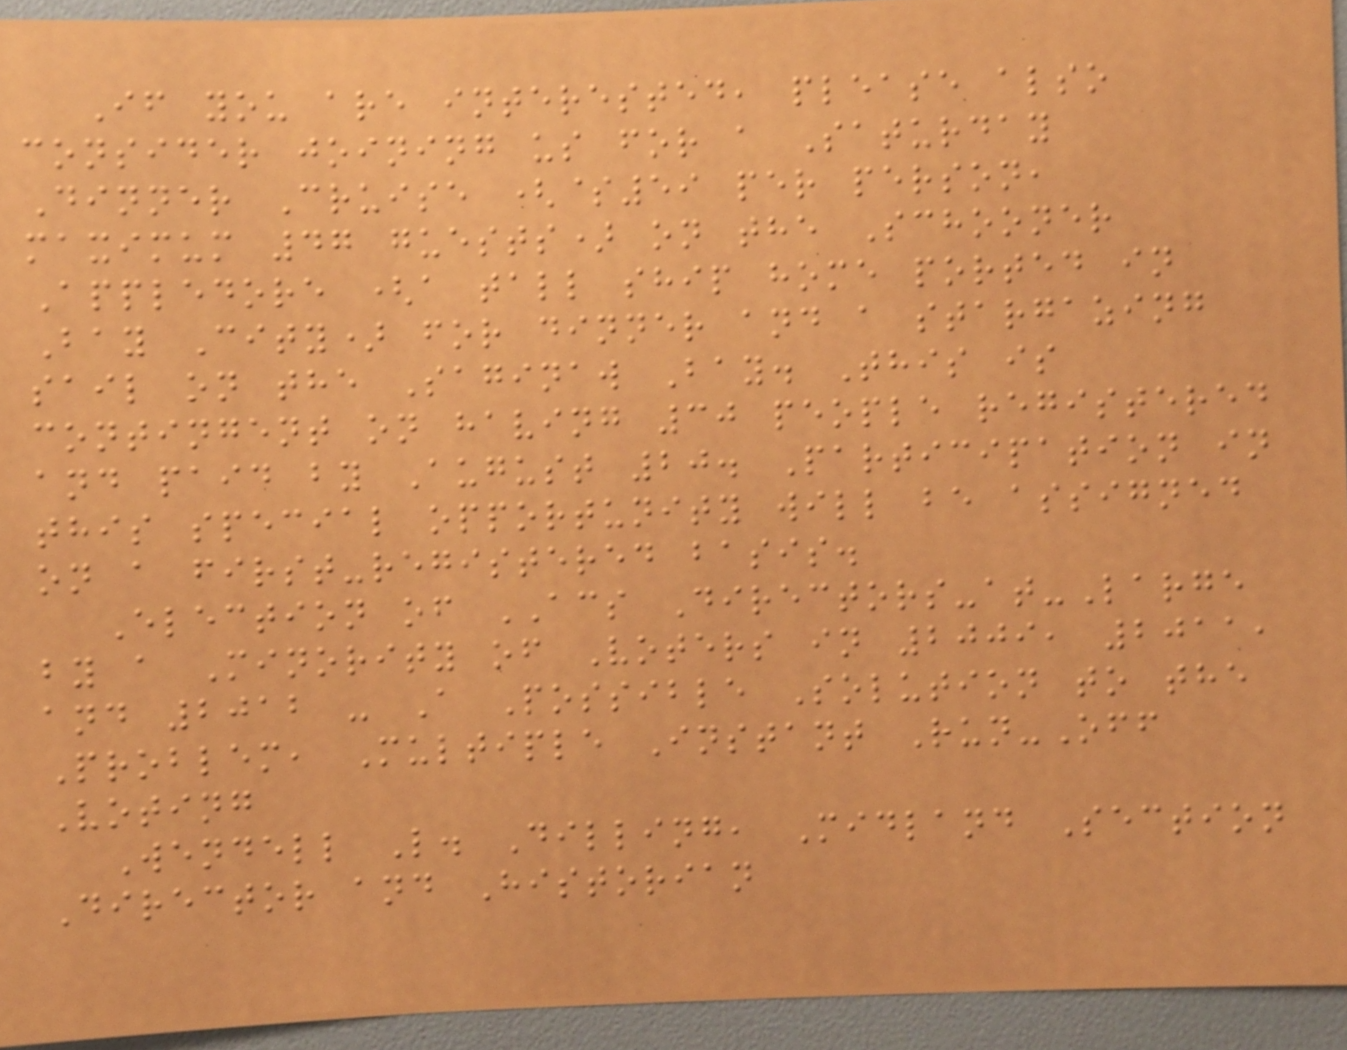If you are interested, please also
consider joining us for a Saturday
Dinner Cruise ($59 per person,
maximum 47 guests) on the Schooner
Appledore (a tall ship home ported in
Bay City) for dinner and a stargazing
sail on the Saginaw Bay. This is
contingent on having 30 people registered
and paid by August 20. Participation in
this special opportunity will be assigned
on a first-registered basis.
Election of ACS Directors-at-Large
by a Minority of Voters in 2009, 2011,
and 2012 - A Possible Solution to the
Problem, Multiple Instant Run-Off
Voting
Wendell L. Dilling, Midland Section
Director and Historian
